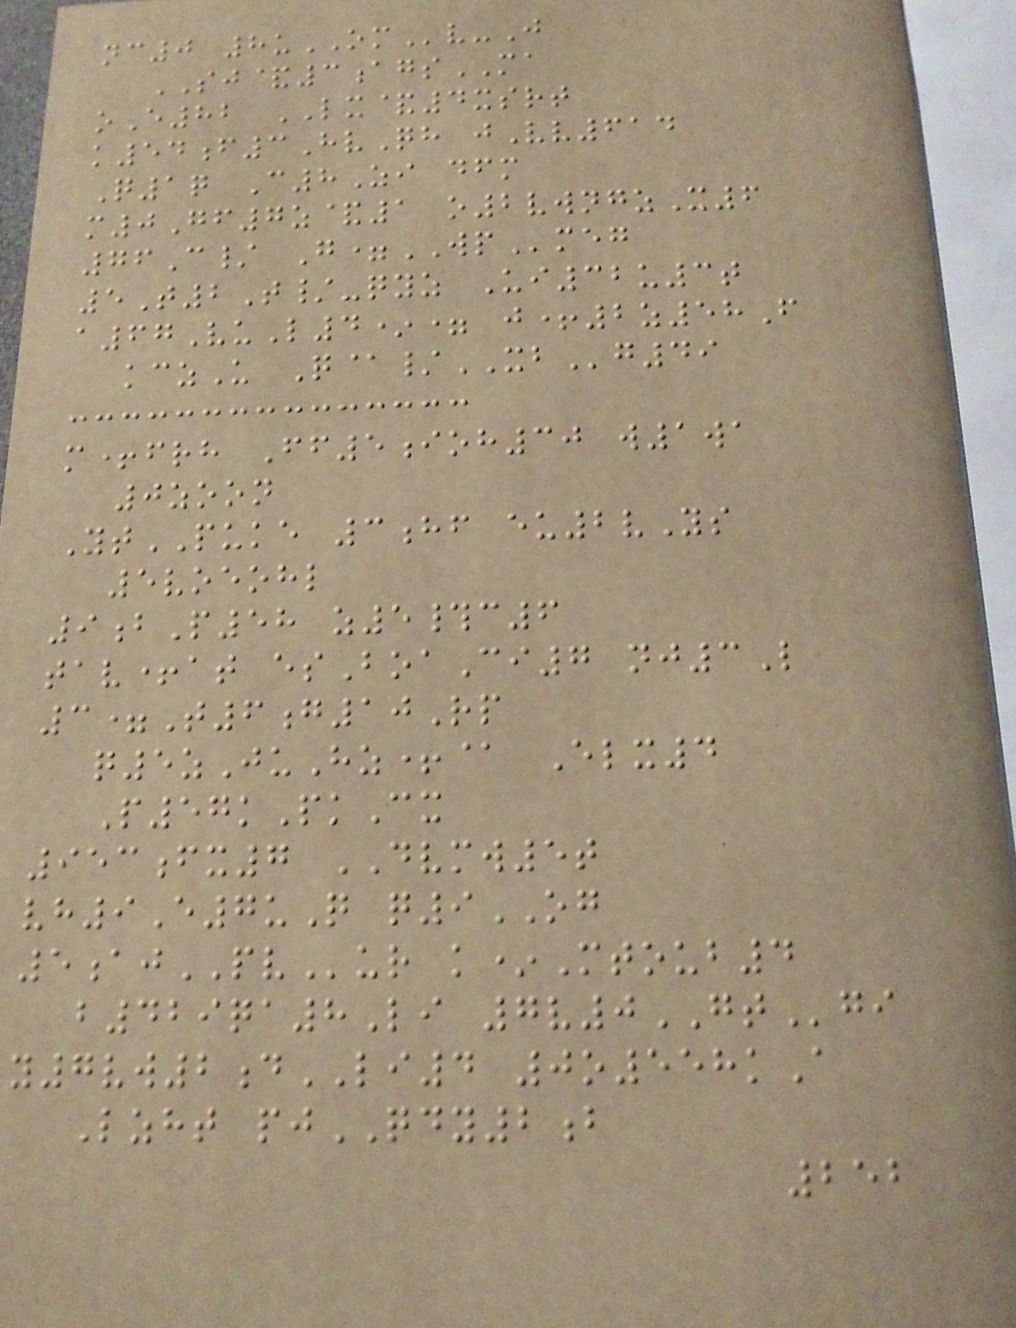nc0 8uOMv-J
SJ&3agsMA
oE82 LX&4xsrt
k54f3HvQh jVv614
Q1q C8Zi dfm
m0Gf7z&1 o2vwngzX6
76C/ G=WPmeg
5T2T/-qyz Ui32u3t
a67VuL4*= j+2z58F
kczU Q@/XBg49
m+frh Ff5ioh30 w1wa
0zoon
YtPUKE 3hf eu2vYs
5voeohl
9bP58 z5#c6
tav+at esBoaCi7 nj3L
3=T6g10Rp
q5zJuHz+@ Elx4
P57kPkCx
953fx7 DVMW5t
vh9E7uQ q9OG
5ajPVur k*Mtoub4
b429qa8Li 7v0GTgi
y7vw2dLI4 0o558kA
Lzht pjQDY2b
252
